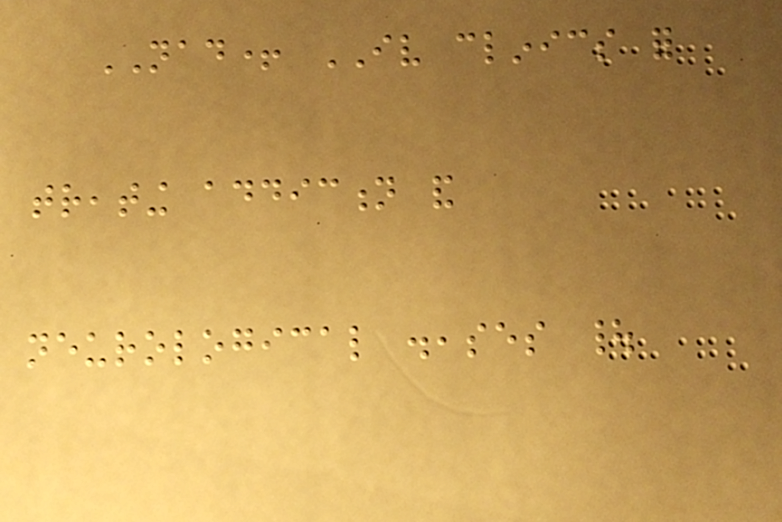NAD+ IV clinics for
treating addiction and
neurological diseases |
